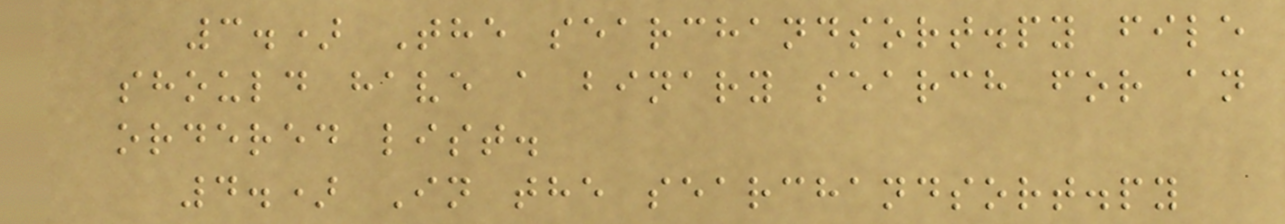3.) The searchandsort.py file
should have a binary search for an
ordered list.
4.) In the searchandsort.py
